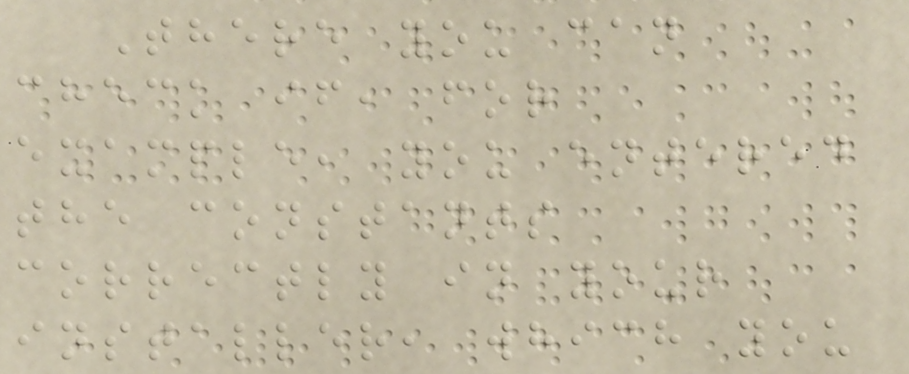There you can
check if, for
example, you entered
the constants
correctly in your
installer, which you
